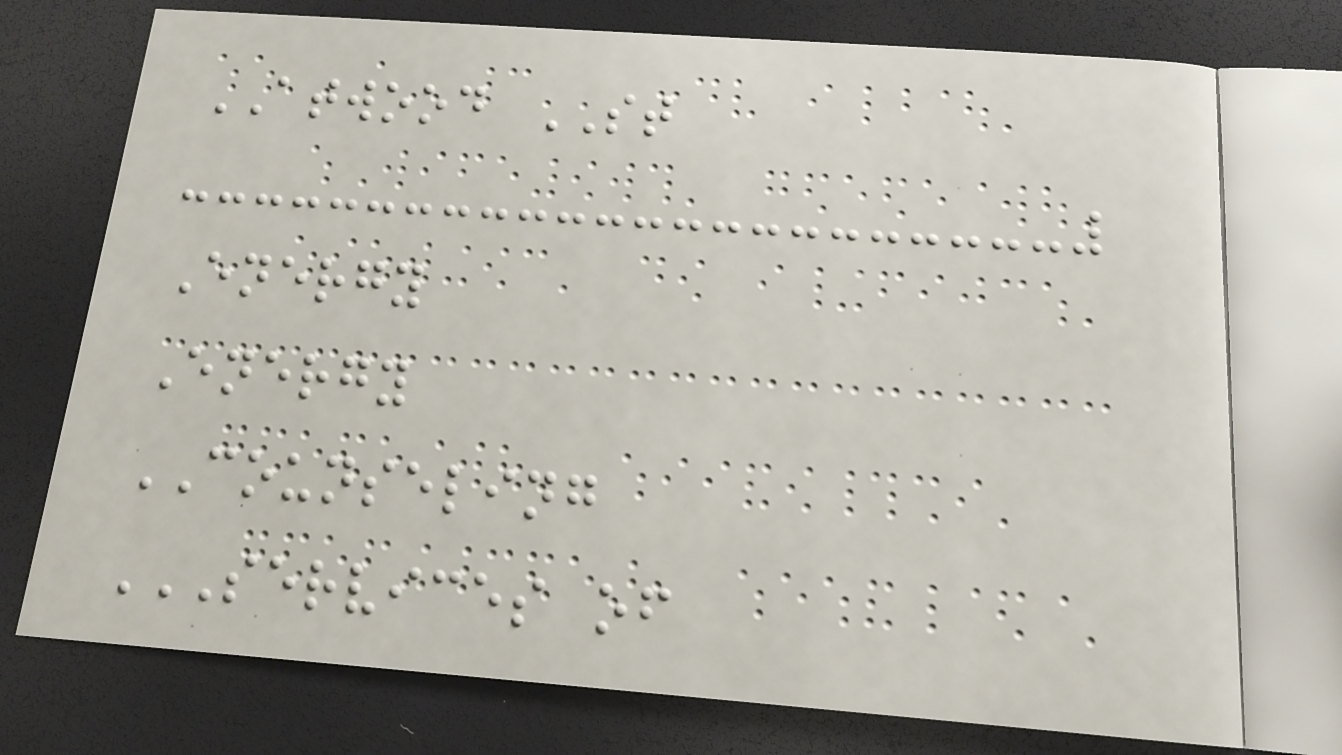ATWOOD ST
Energy
Energy
COUNSELING
SERVICES OF
